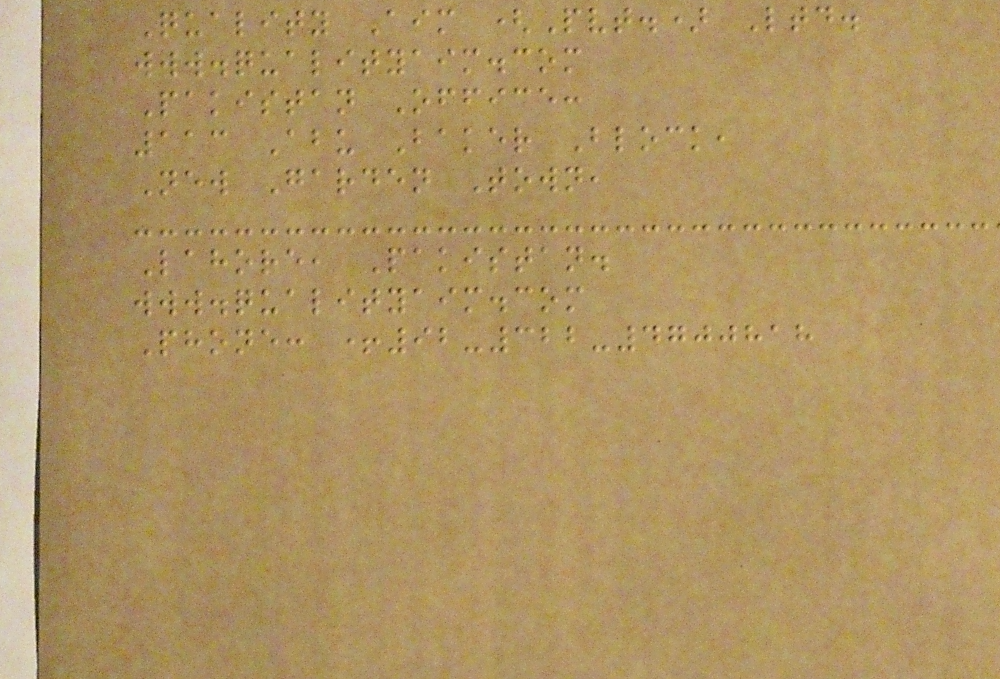Quality Aim (Pvt.) Ltd.
www.qualityaim.com
Pakistan Office:
113 Abu Baker Block,
New Garden Town,
Lahore, Pakistan.
www.qualityaim.com
Phone: +92-322-4700818
